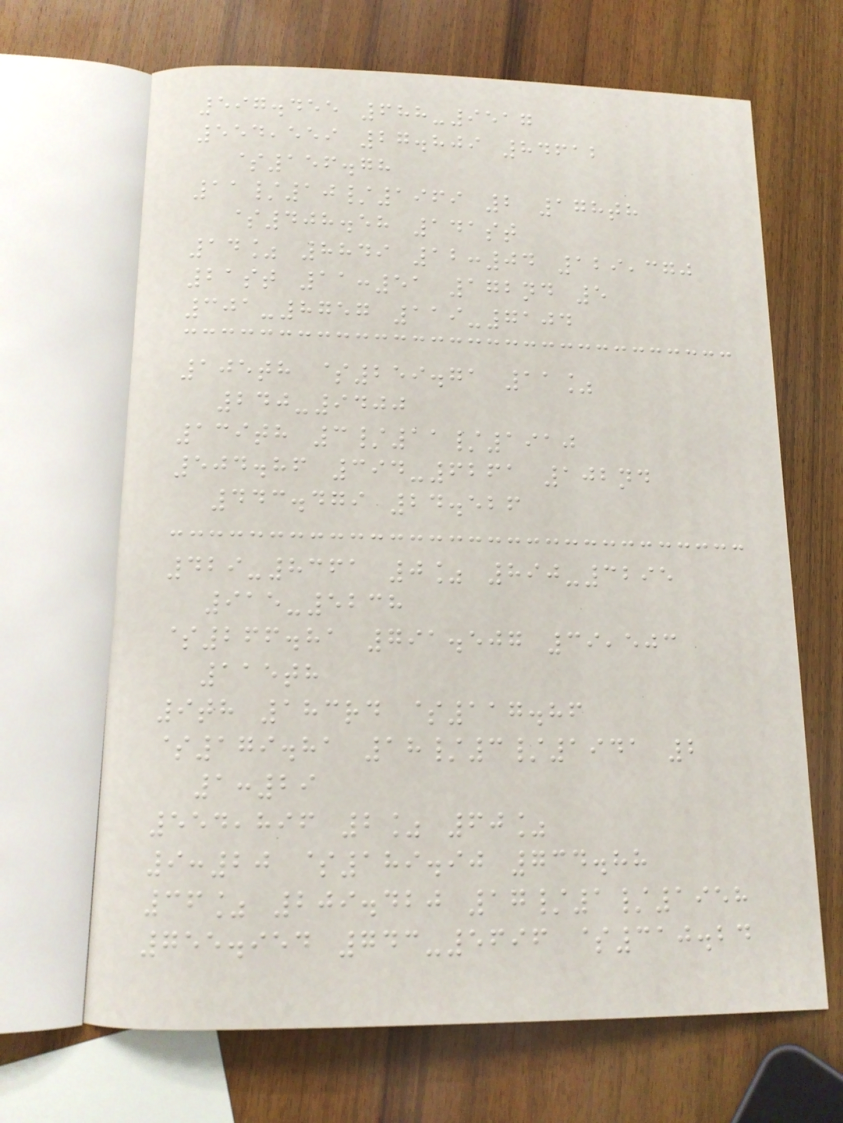597.455 688-9517
554,559 27.809 84612
$156.78
11/10/1969 2 178th
$408.58 141st
14% 8849 12:04 129,370
21st 11:51 172nd 5
301-8757 119-7104
105th $259.71 11%
240-9400
139th 3/11/1910
504.86 394-6261 102nd
443.479 24.526
429-8361 0% 890-3295
915-5238
$266.81 791.507 39,503
115th
9th 183rd $117.86
$179.81 18/3/1941 2
1:29
554,896 2% 60%
9:20 $189.90 734.88
36% 209.420 17/1/1958
755.954 743-5696 $310.24
